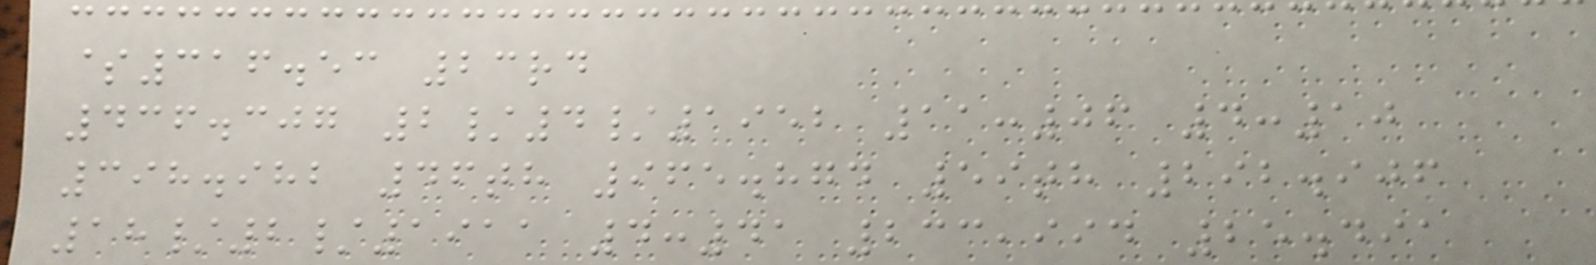$316.53 23rd
436.307 2/4/1952 11:06 4:10
398.982 46th 965.874 59th 292.906
18/2/1911 4:41 233,994 25.491
